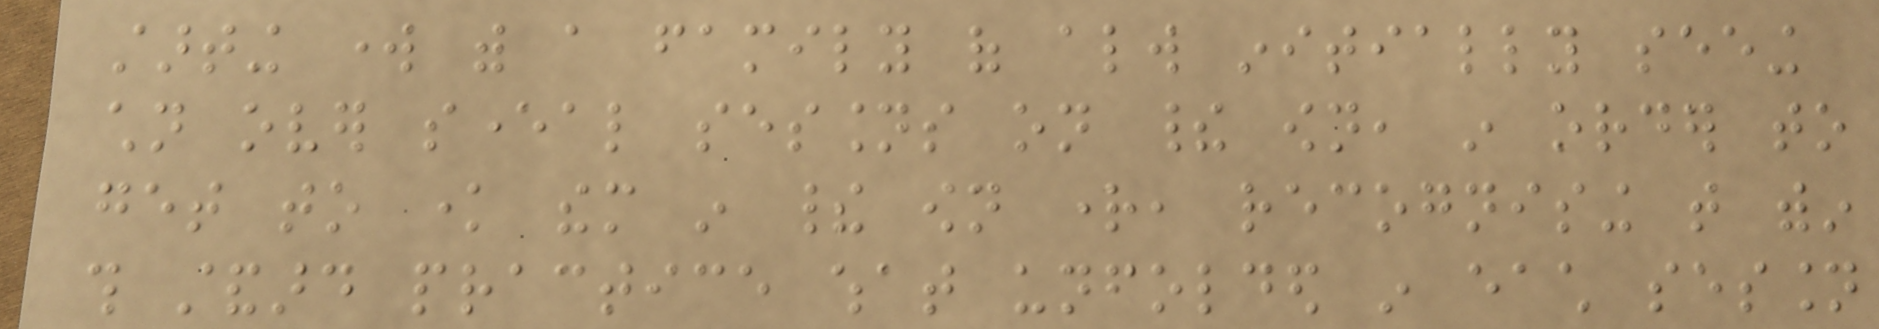starting work with a family of always initially seeing
children over several sessions on their own, in order to
get to know them in their own right, recognising that within
this standard practice what unfolded in each session
